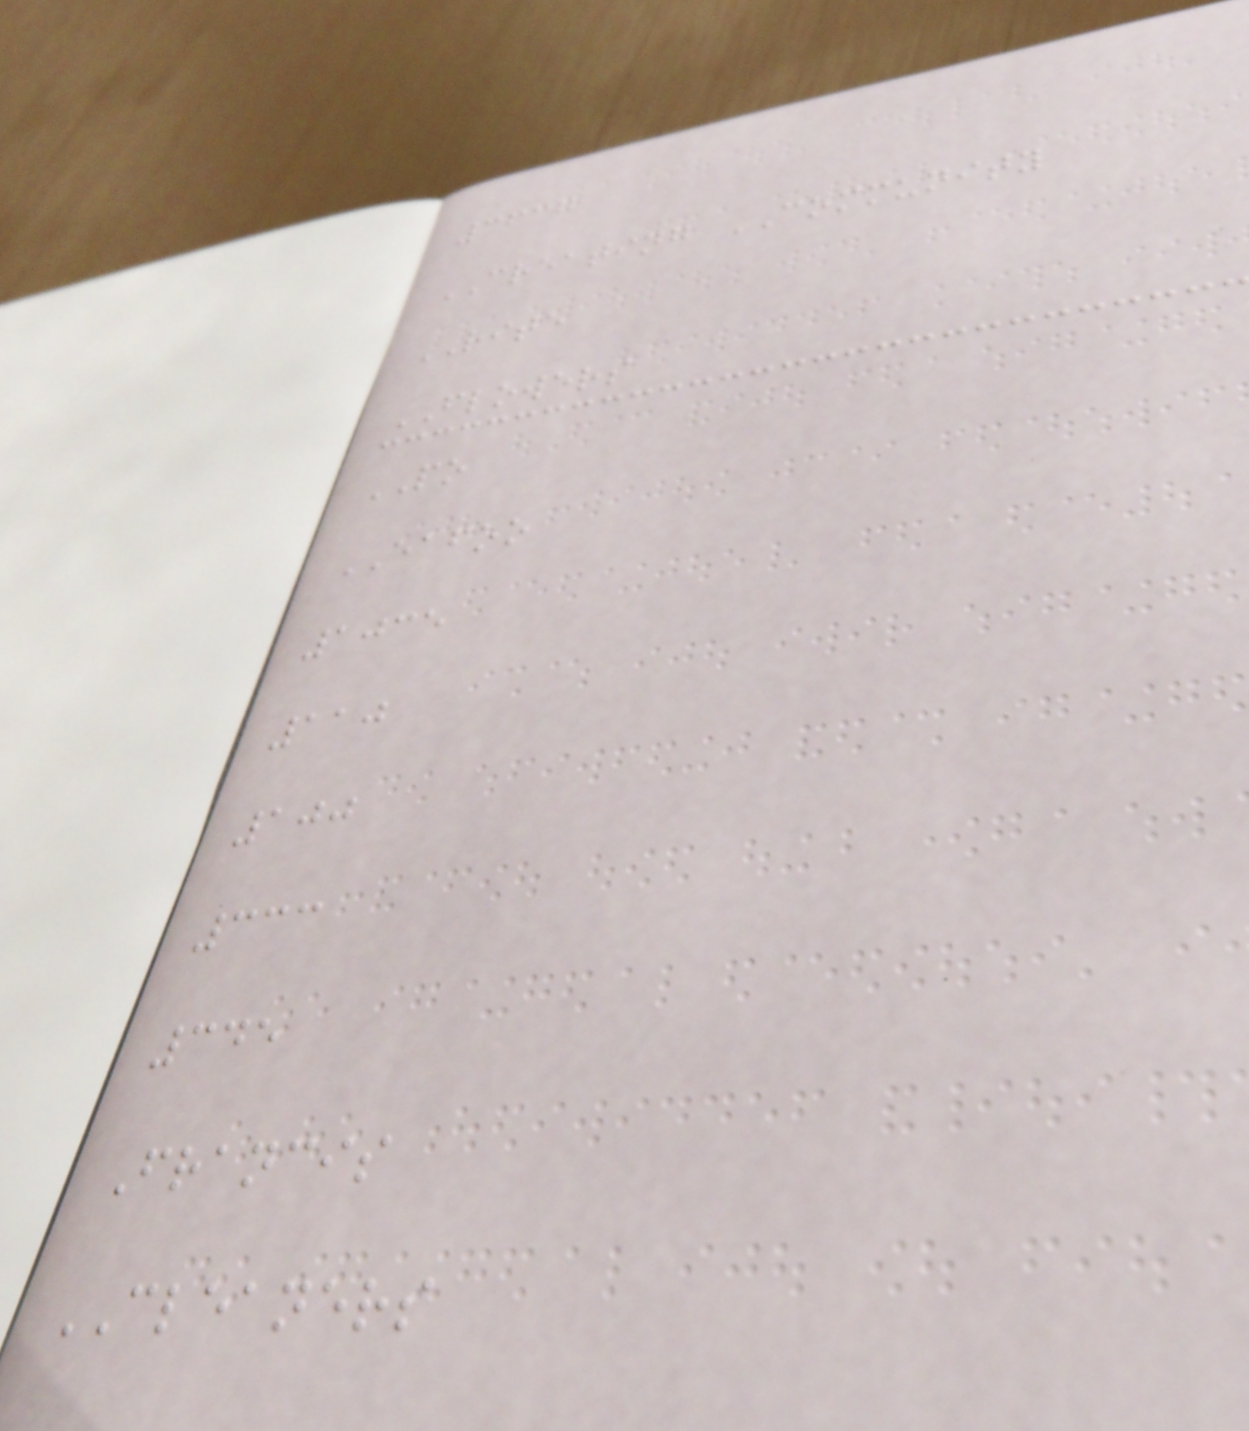3637
CREATING COMMUNITY
RITE
FLOWERS
PO
EAFOO
1035
110
100
333
345
Francis
CLEANERS
